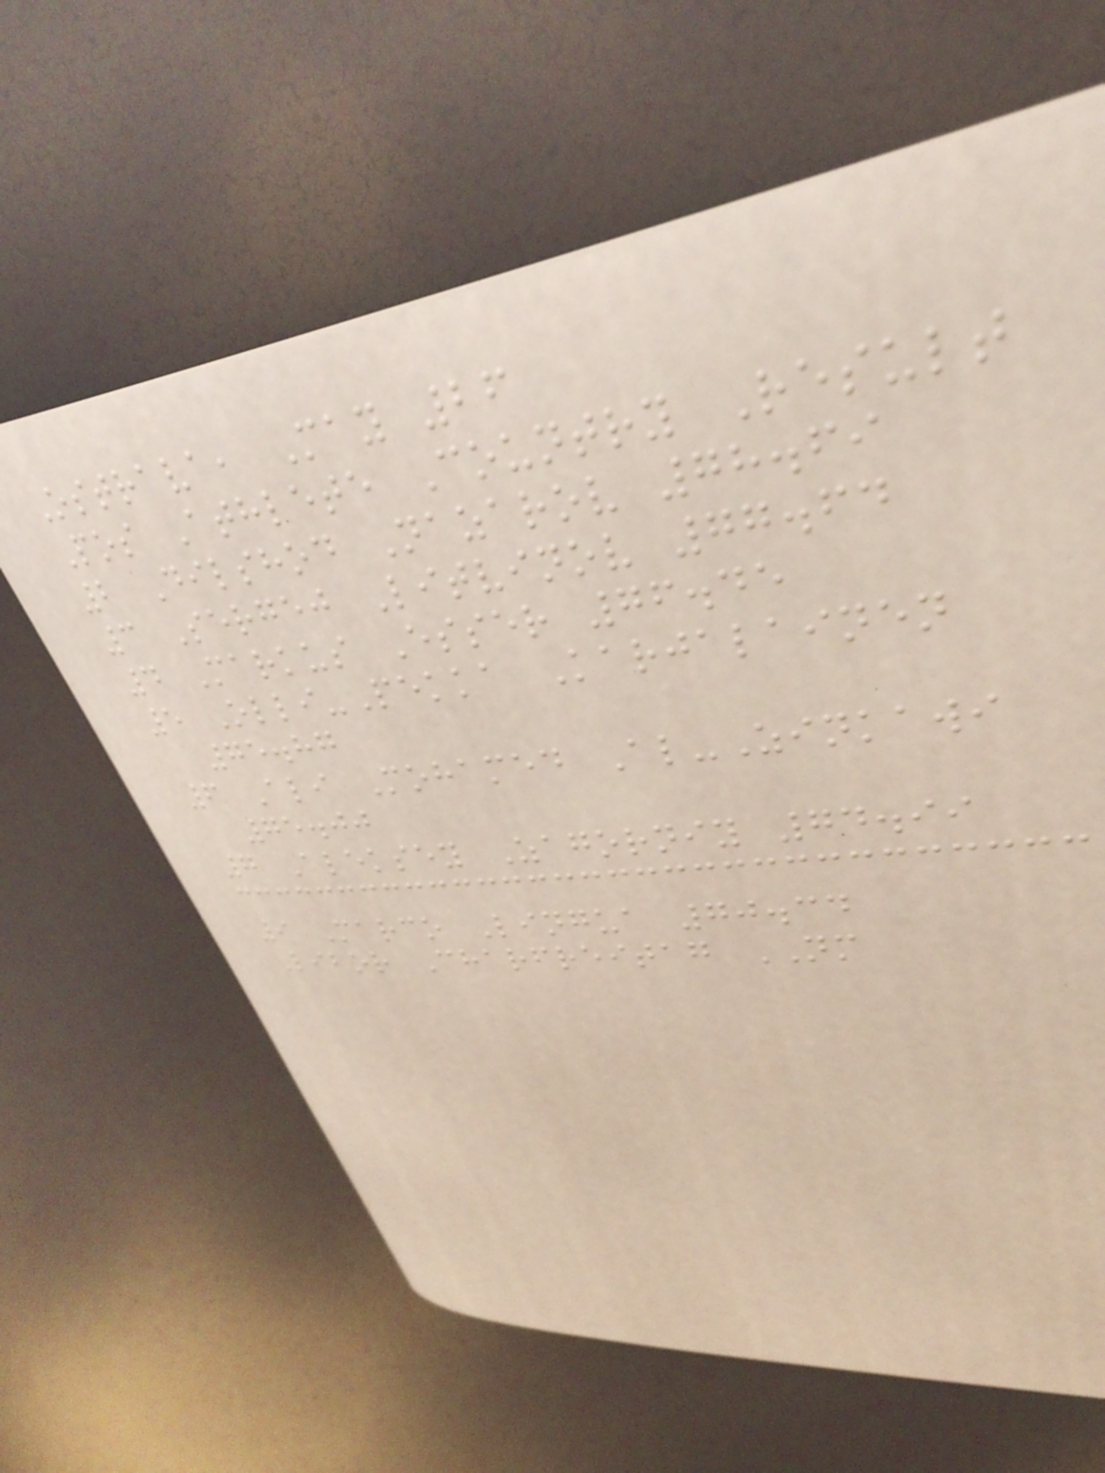Ostrava, May 26
Pos Athlete Country Result
2 Dilshod Nazarov 78.69
3 Sergej Litvinov 77.64
4 Markus Esser 76.45
5 Olli-Pekka Karjalainen
75.87
6 Ali Mohamed Al-Zinkawi
75.00
7 Aleksey Zagorniy 74.99
9 Marco Lingua 70.34
Libor Charfreitag NM
